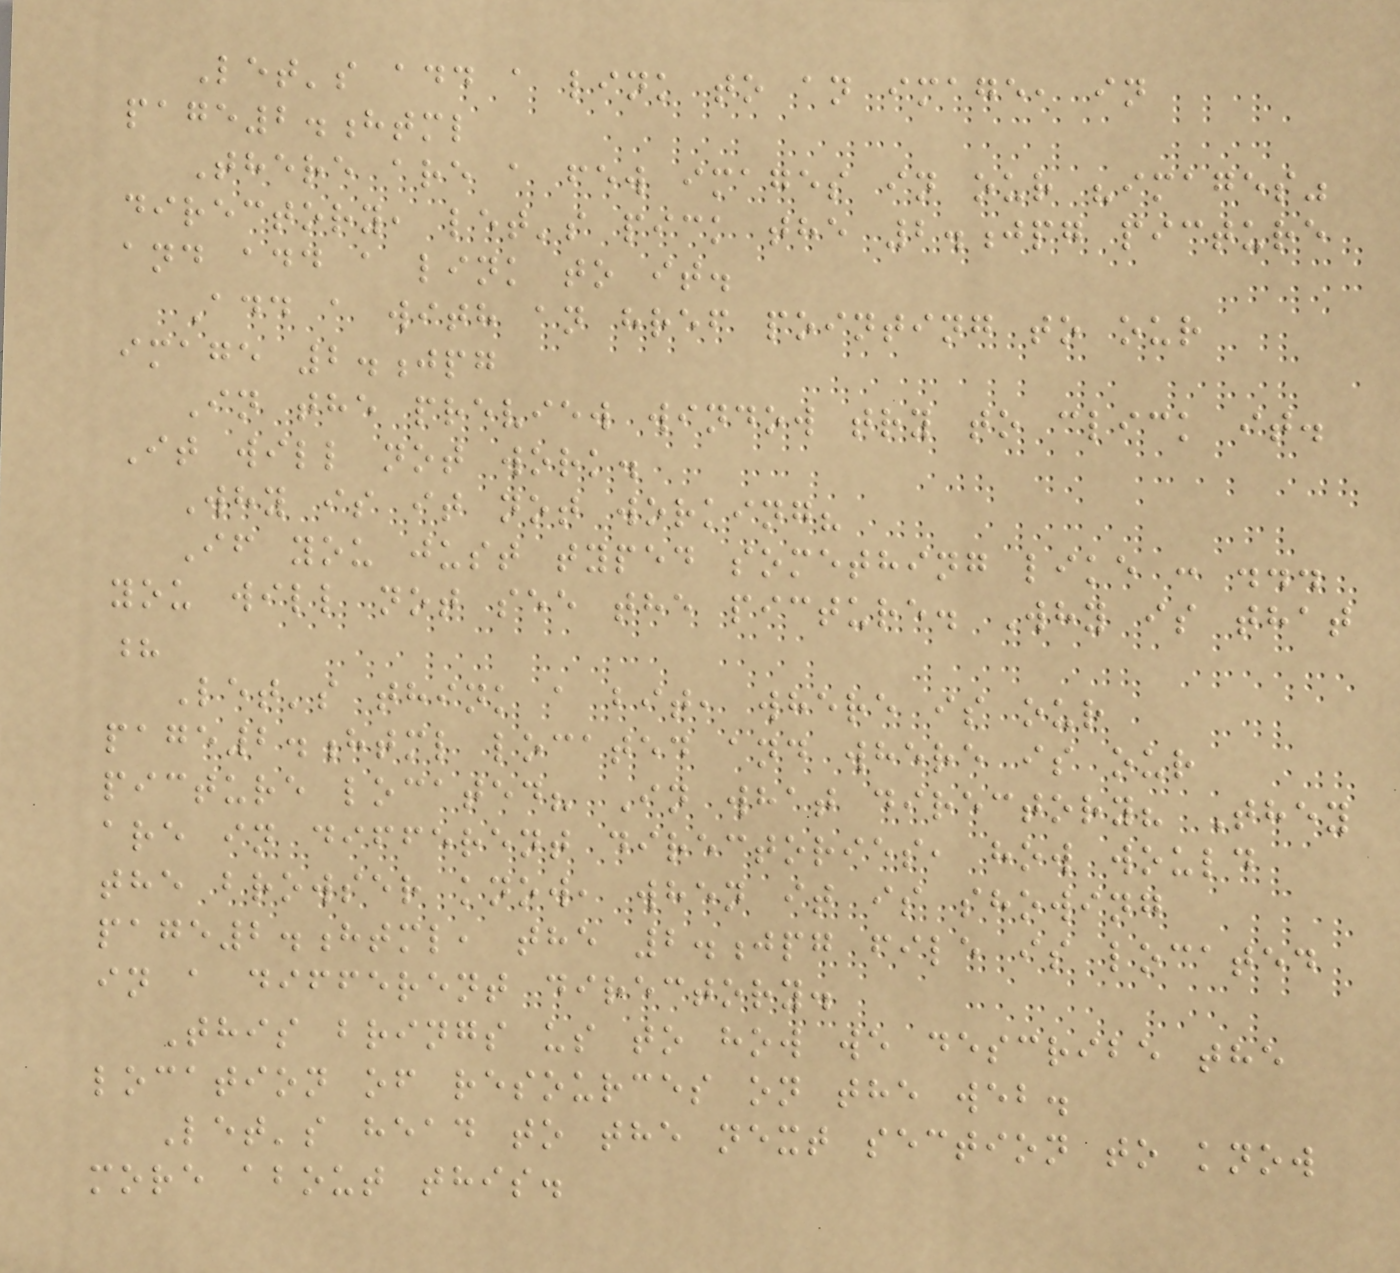Let's add a link to an image, in
page2.html
There are a few images in our "images"
directory, let's pick the 2.jpg picture
and add a link to it.
Add a with an href pointing to our
image 2.jpg
In the preview window try to click it.
It will not work.
Why is it not working?
If you just typed something like : ...
you will not see the picture. Why is that
?
Let's think a bit, where is our
page2.html located and where is our
picture located? In what directory? They
are in different directories, how would
the browser know, when it is showing
page2.html, the 2.jpg file is located
in a different directory.
This brings us to how we describe the
location of resources on the web.
Let's head to the next section to know
more about this.
